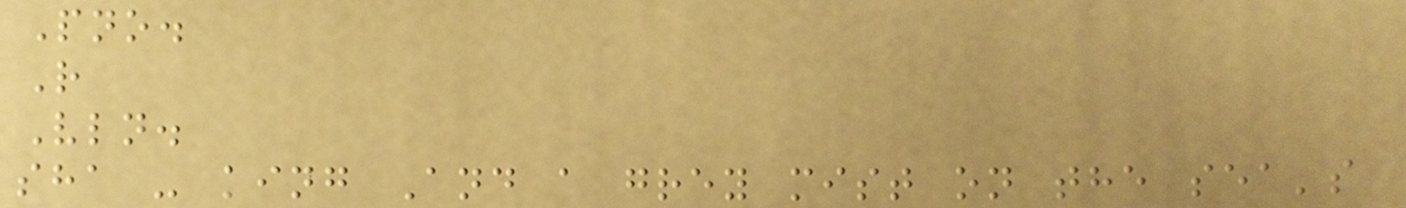Pno.
R
Vln.
sha - king And a grey mist on the sea's
